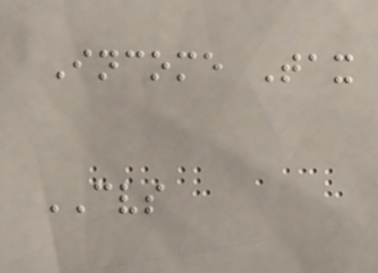Income Tax
CVS
